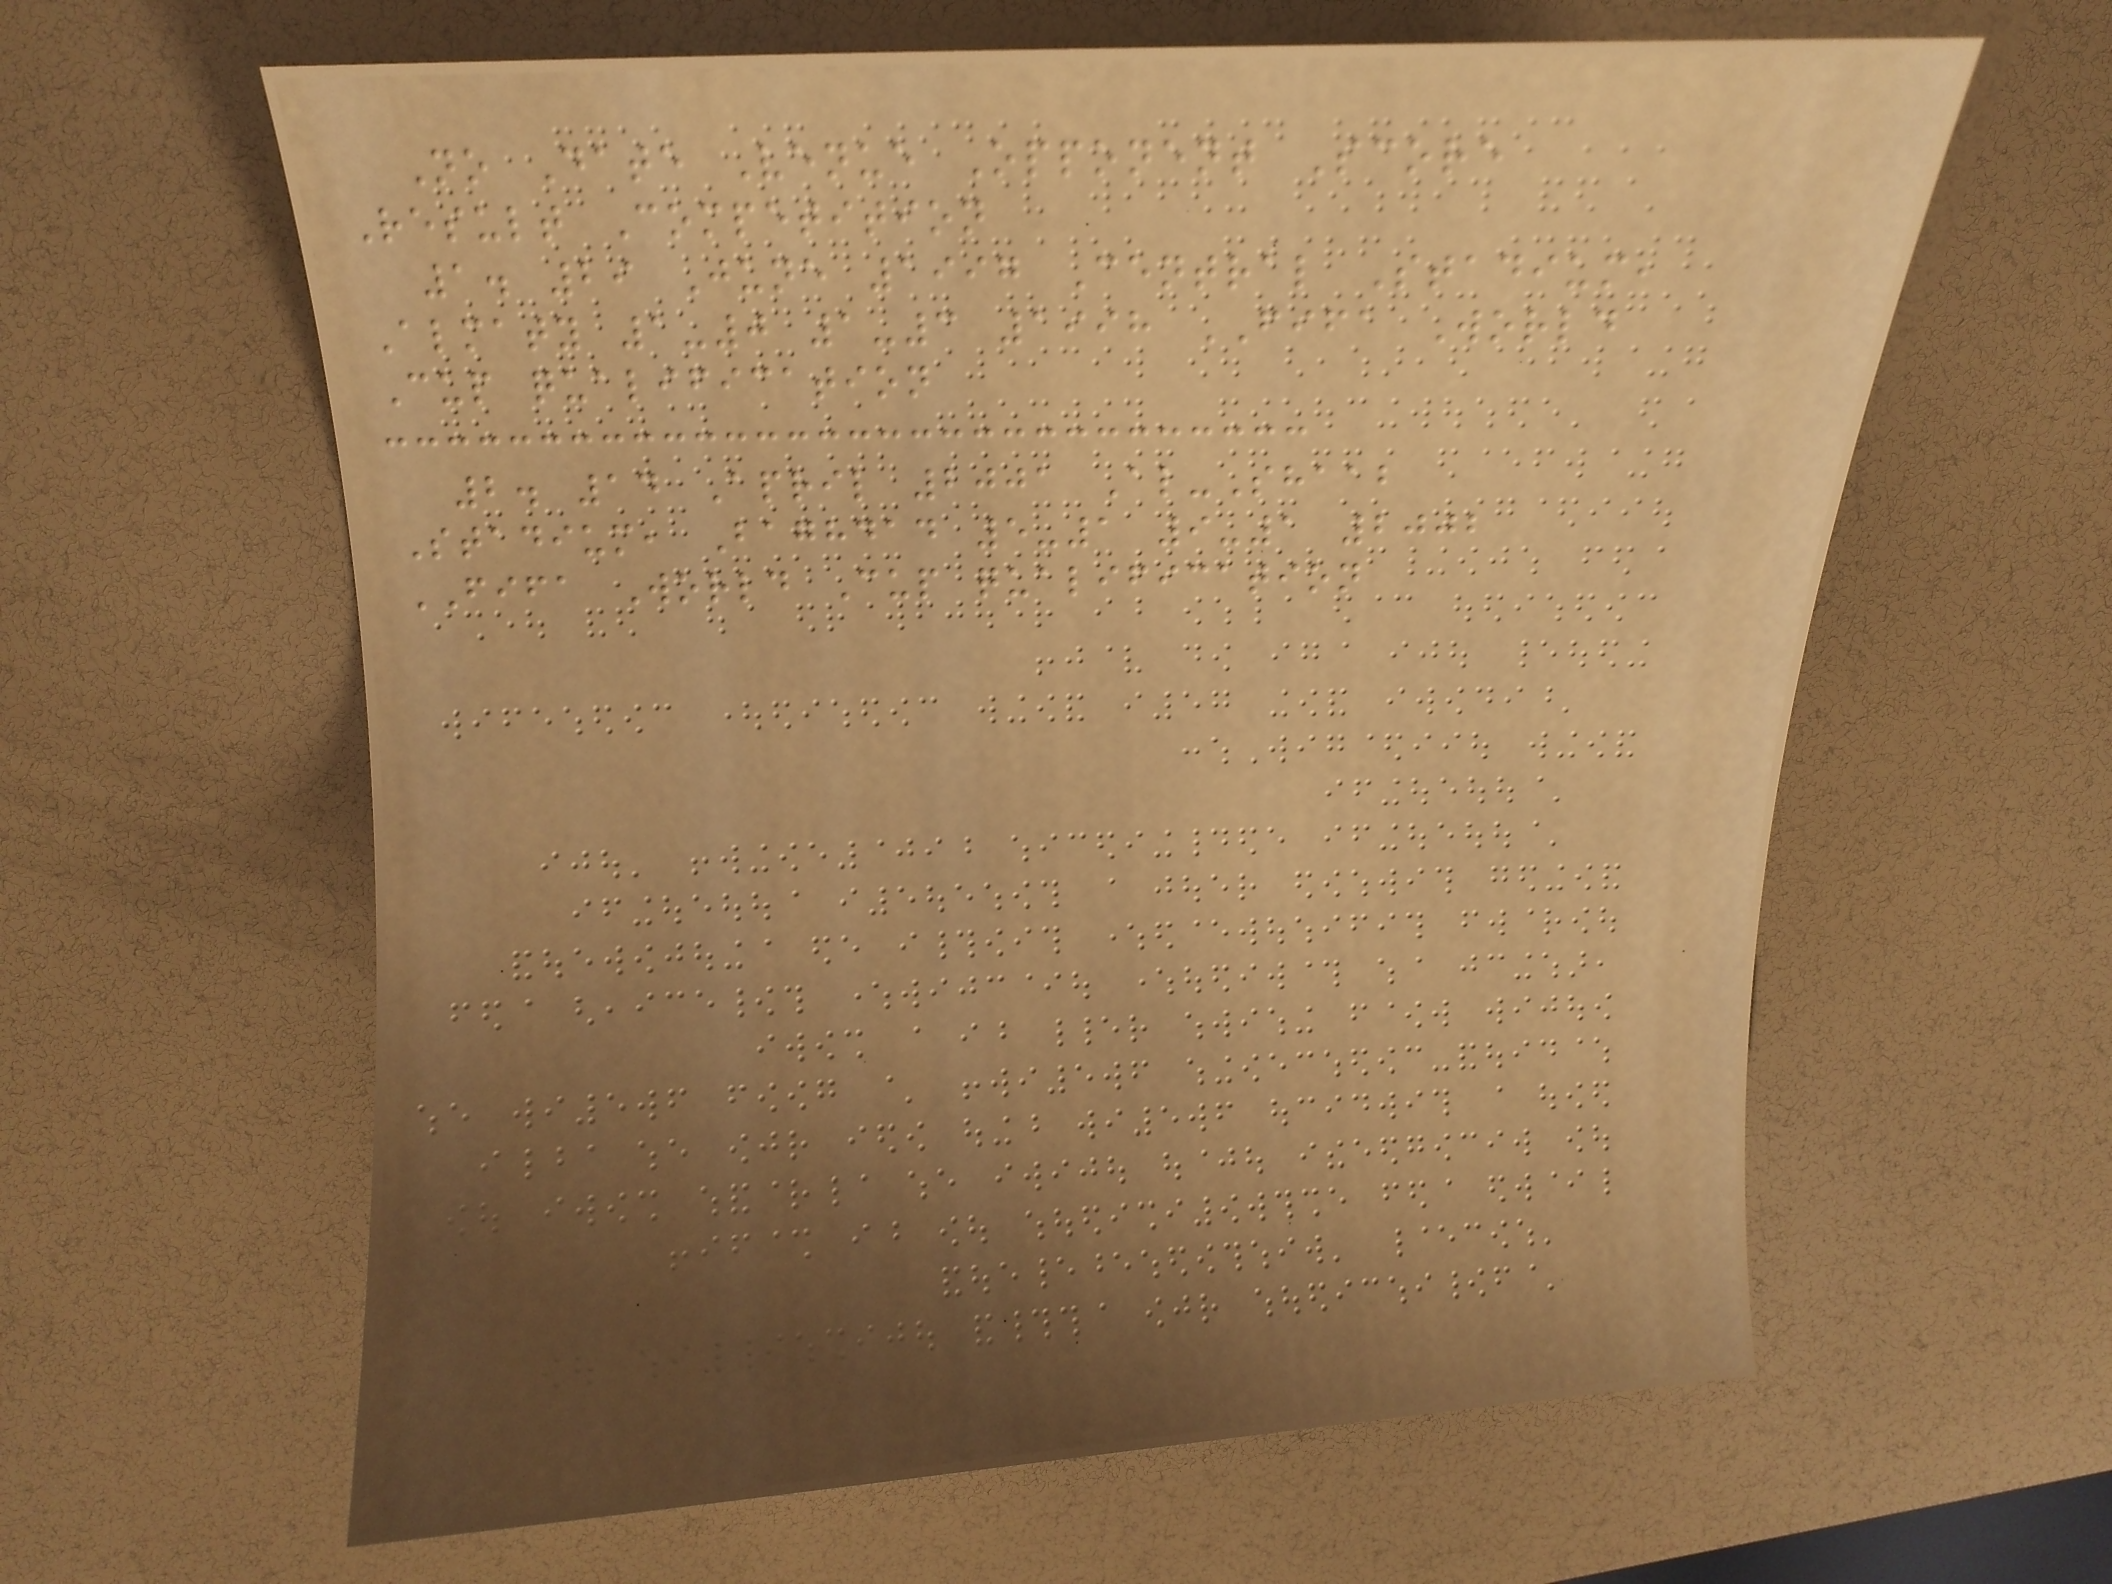No Date Venue Opponent Score
Result Competition
1. 29 June 1997 Central Stadium,
Almaty 1-0 1-3 1998 FIFA World
Cup qualification
2. 14 April 2001 Al-Shaab
Stadium, Baghdad 5-1 9-1 2002
FIFA World Cup qualification
